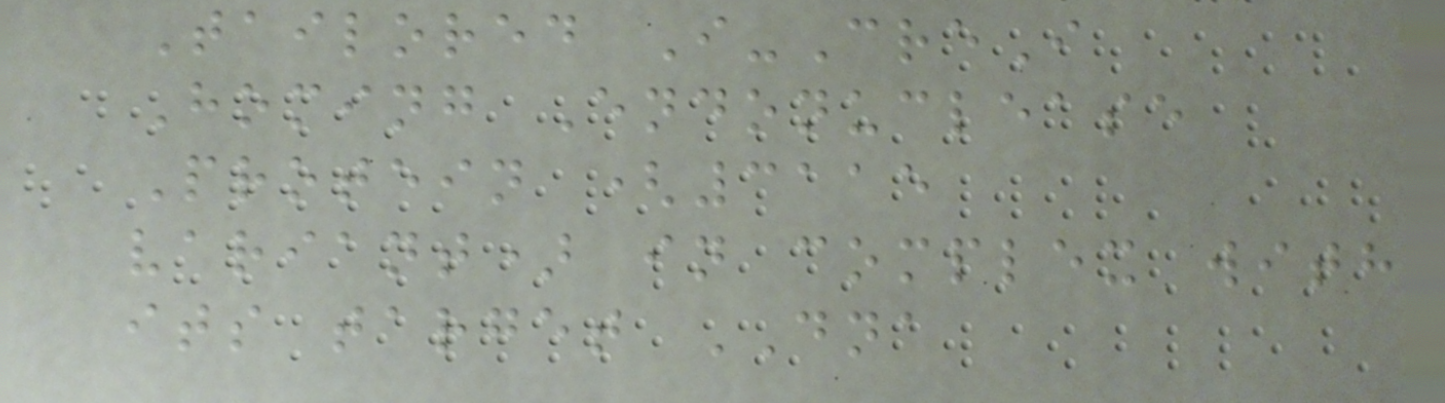Tailored I-CreI
Homing Endonuclease
Protein (3115
variant) in complex with
its target DNA
